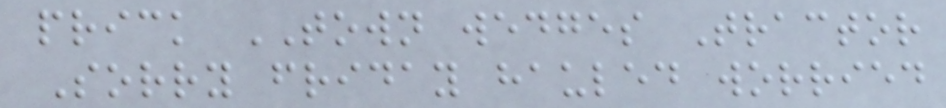prick TOWN wedges Tractor
Sorry friday hauled worried
